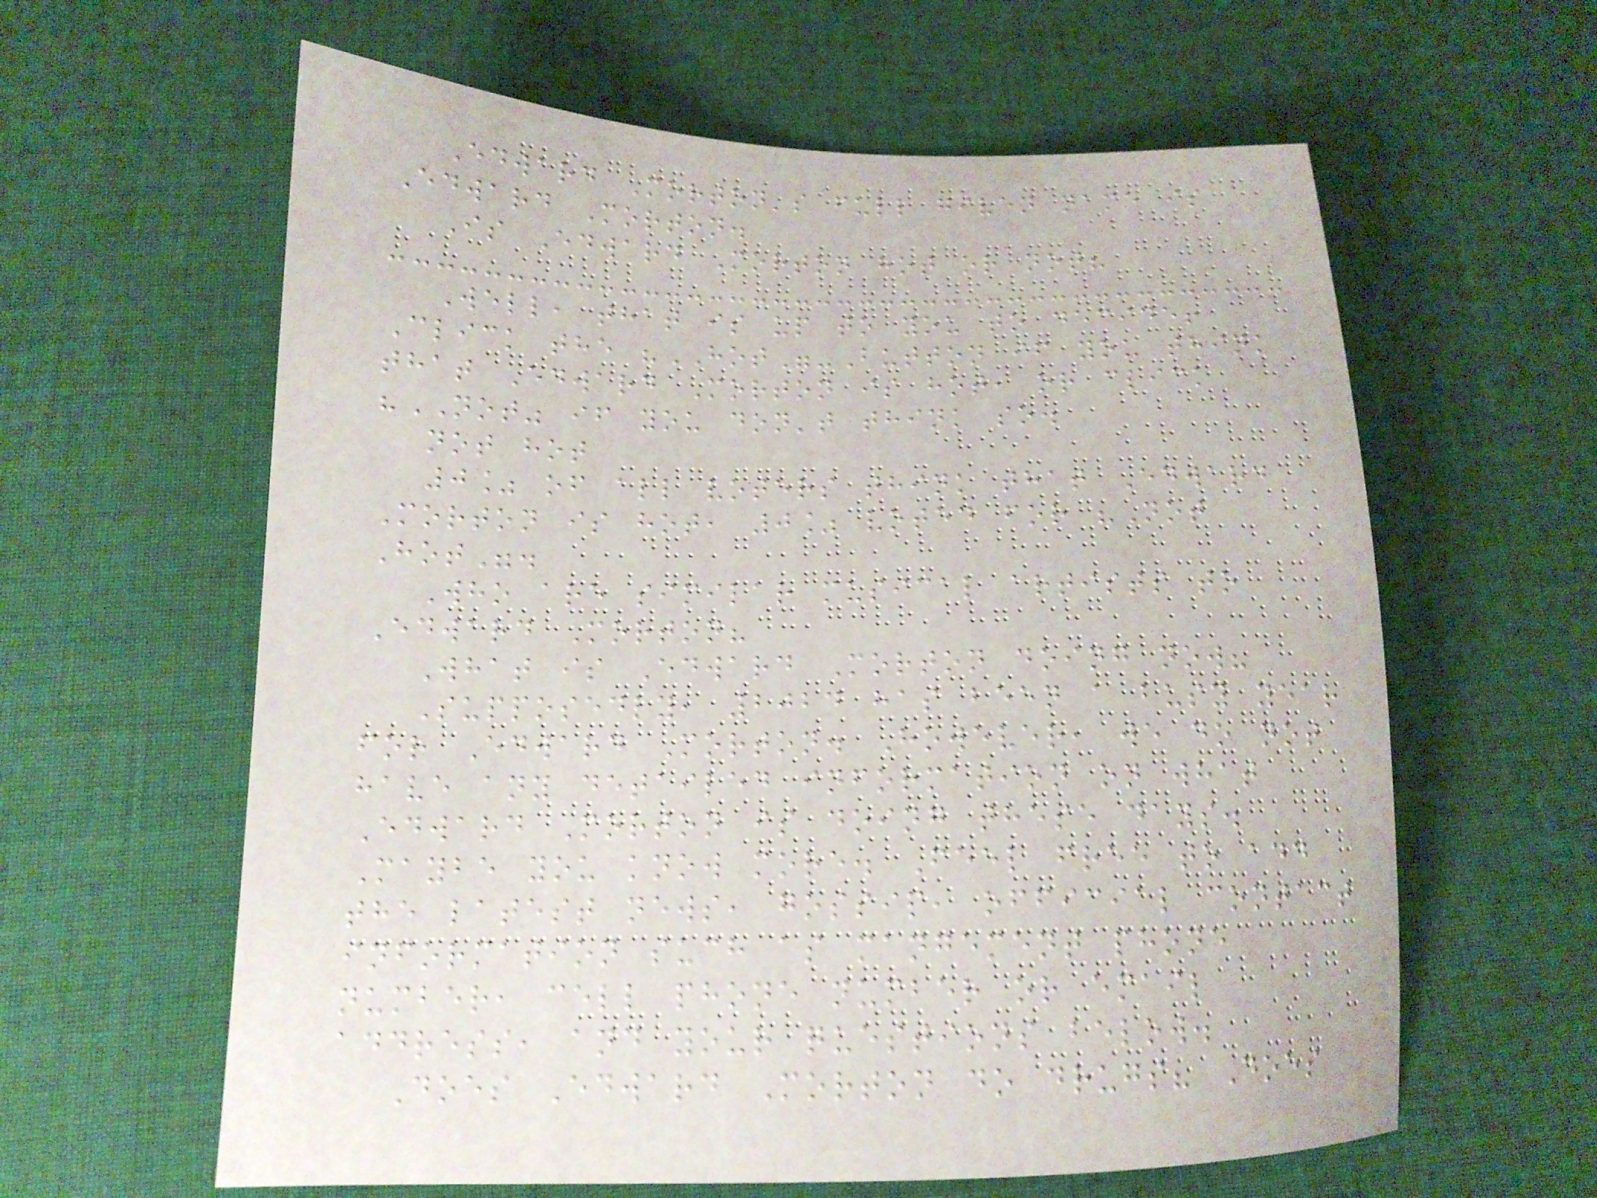Edward Morton's full given name is
Edward Morton.
Is Edward Morton hot or not?
Well, that is up to you to decide!
Click the "HOT"-Button if you think
that Edward Morton is hot, or click
"NOT" if you don't think so.
not hot
0% of all voters think that Edward
Morton is hot, 0% voted for "Not
Hot".
Who are similar musical artists to
Edward Morton?
What is Edward Morton doing now?
Supposedly, 2024 has been a busy year
for Edward Morton. However, we do not
have any detailed information on what
Edward Morton is doing these days.
Maybe you know more. Feel free to add
the latest news, gossip, official contact
information such as mangement phone
number, cell phone number or email
address, and your questions below.
Does Edward Morton do drugs? Does
